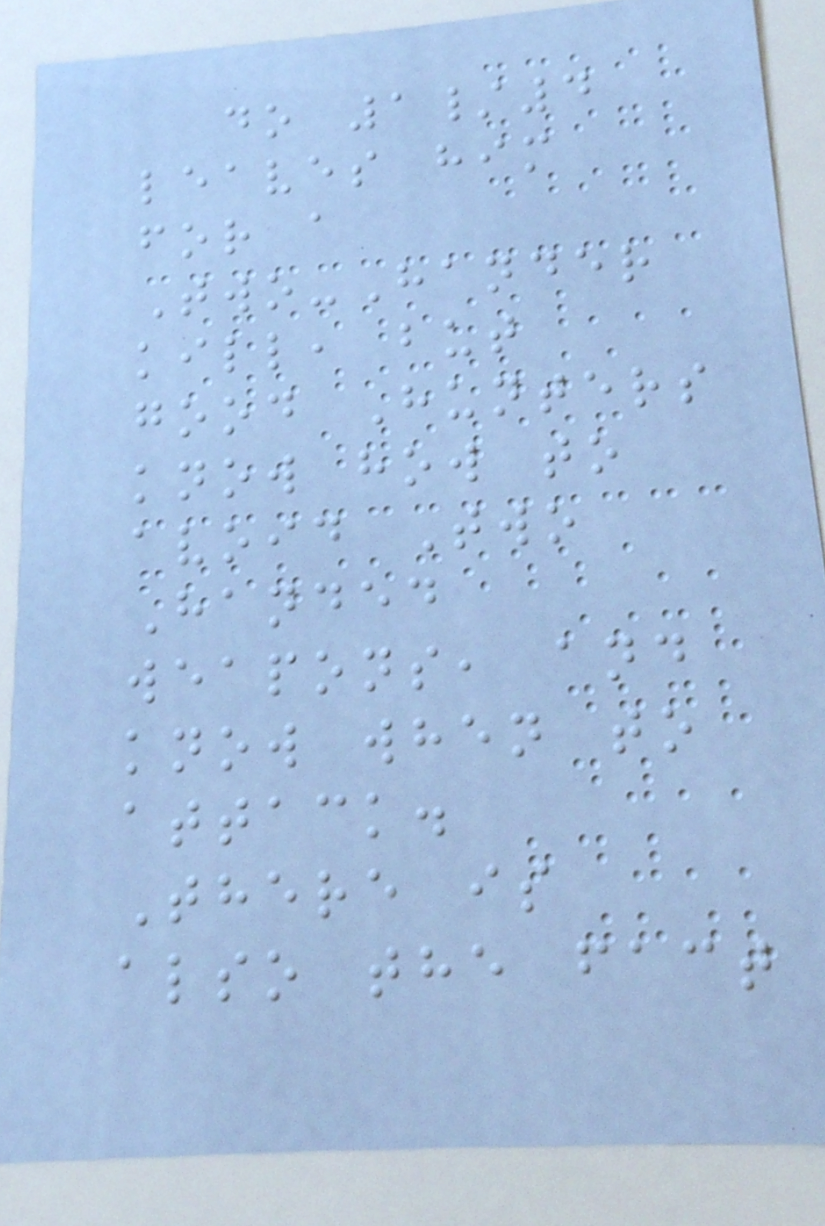do 1/4
leaves him
for a
Two-Hander
kill, but
good Hunters
know how to
avoid Two
Handed
weapons, and
know when to
attack.
There is
also the fact
